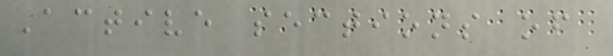Active sections of
